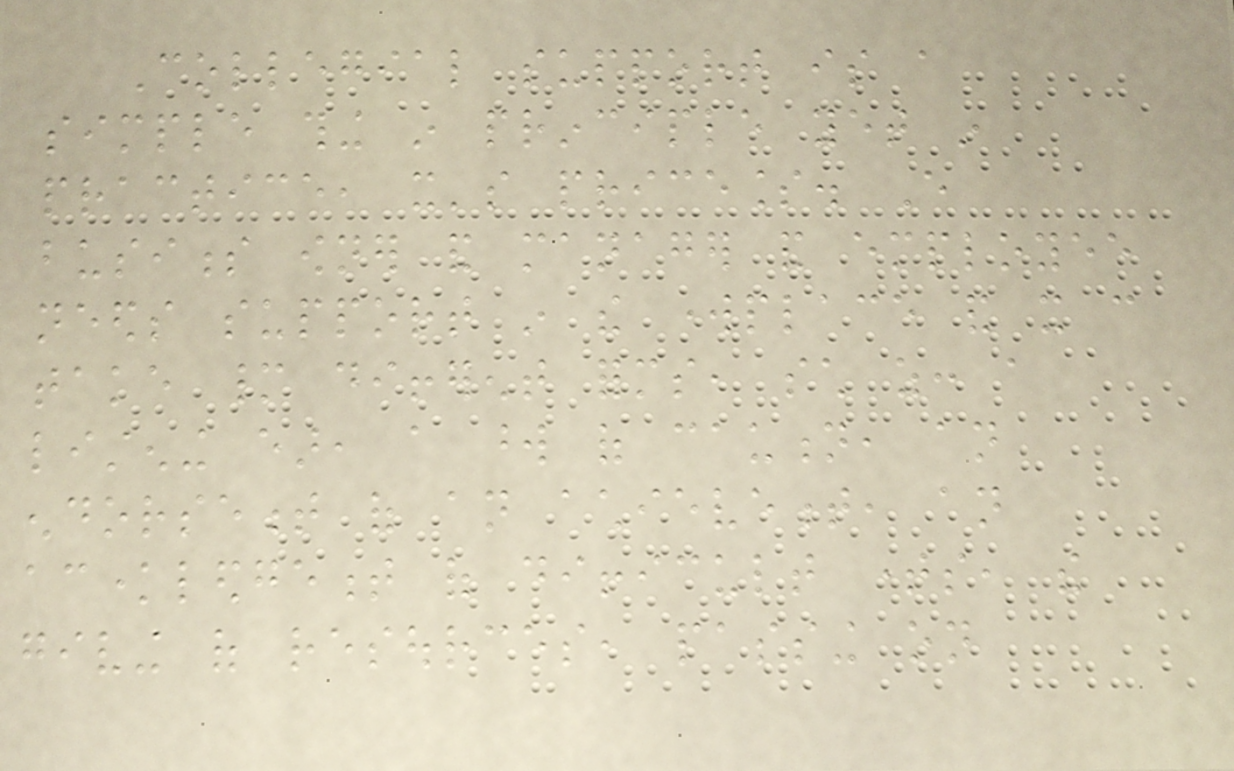Collegial support is a
simple thing in principle yet in
practice, it's priceless. Every
business owner and manager and employee
needs support in the workplace and it can
take many different forms, such as: a
listening ear, a word of caution, an
endorsement of an achievement, an
acknowledgement of difficult times, the
giving of resources, passing on
